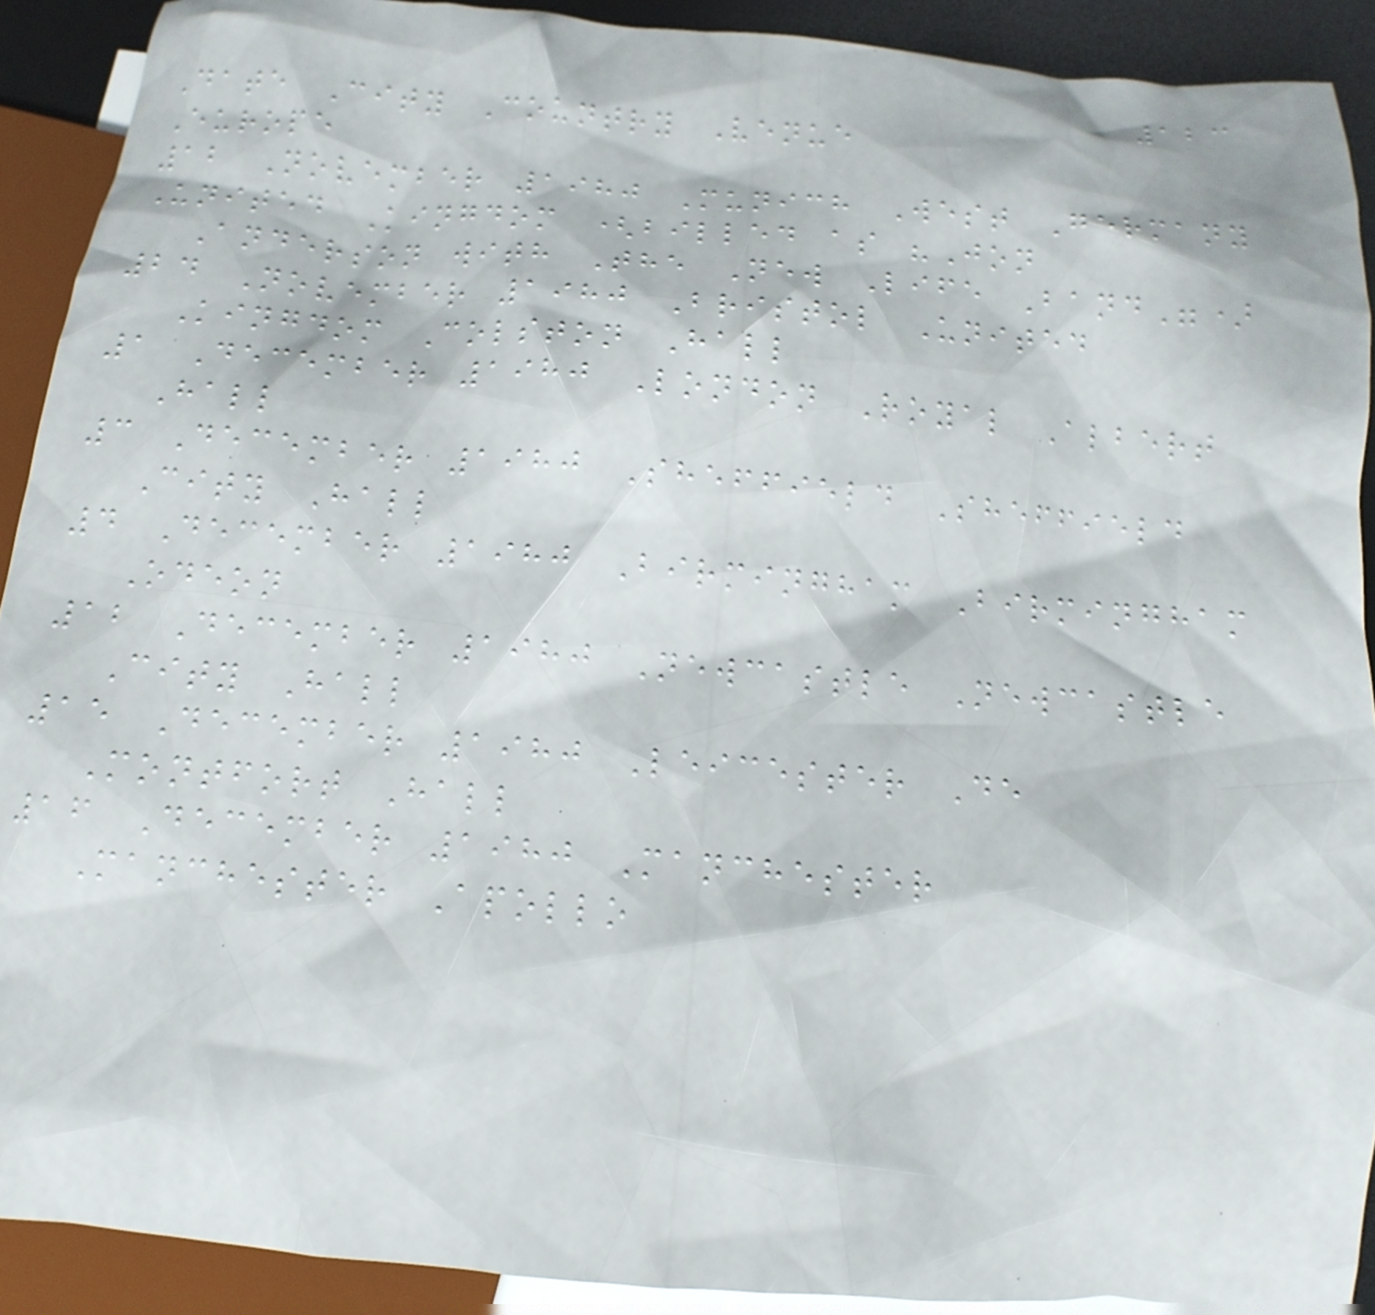123
Date City Country Venue
Europe
12 November 1980 Munich West Germany
United Kingdom (billed as "Jon
Anderson with The New Life Band")
24 November 1980 Bristol United
Kingdom Colston Hall
1 December 1980 London Royal Albert
Hall
3 December 1980 Sheffield Sheffield
City Hall
4 December 1980 Birmingham Birmingham
Odeon
12 December 1980 Newcastle Newcastle
City Hall
15 December 1980 Leicester De
Montfort Hall
16 December 1980 Manchester
Manchester Apollo
